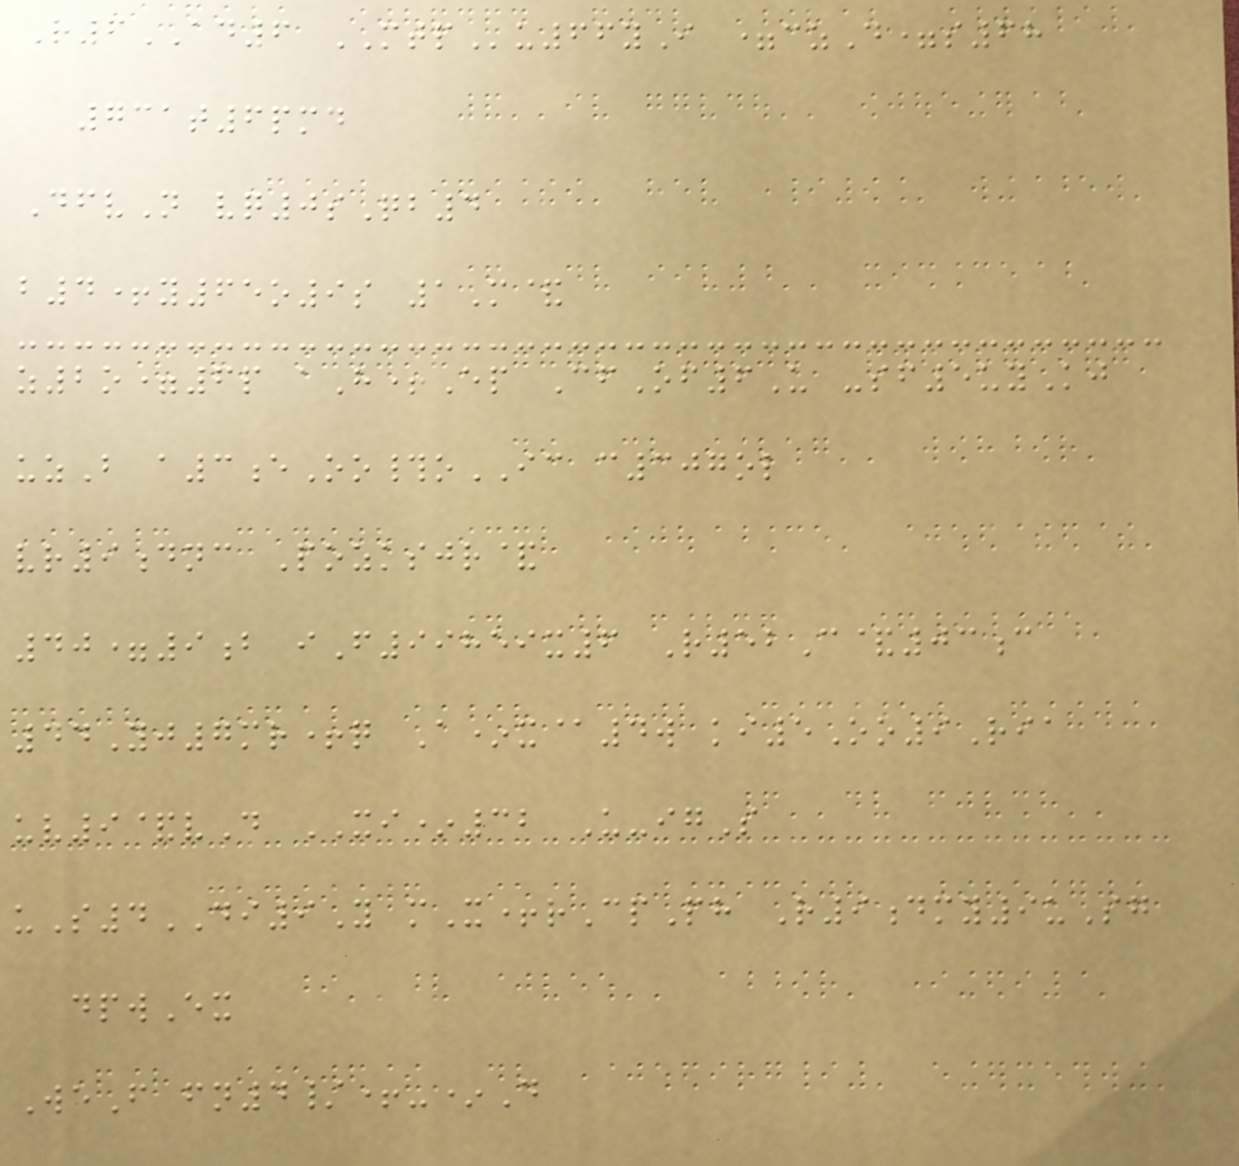R6AD6 MTPu66yI =czD=s68
731t6pmd
DfvN vq0sQb4
b4+y65o9s 1M&
z2o=6p aH+Ep CfOf6U -sf5uyKj
uzB a3eOo#oIC c307ol
vr9dnc Pozksjr&
40=9b iF99859x6 R52C&03c
44Yj7mr+q A*x@4w ki5Oo9Ria
uv9&vD XI*32 U-igS
uS4DI9Y mX+rCpPh R9dmy9uSg
dpwEx
WeF fn4/+-*D
